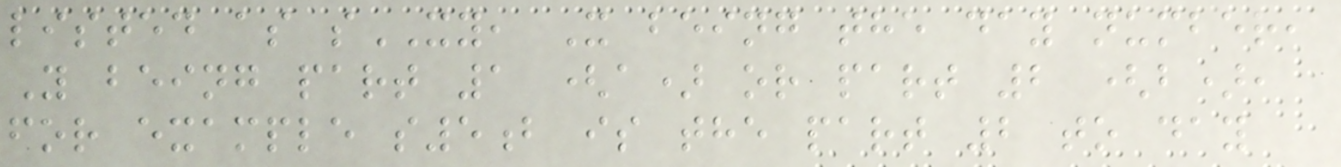listed as sXY, X being the day number,
Y being part 1 (a) or part 2 (b),
for example s5b is the part 2 to day
